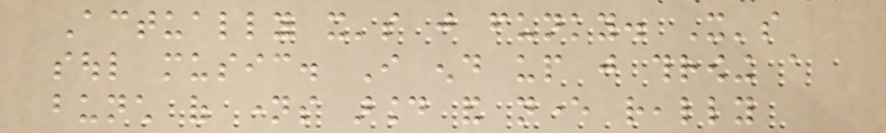Actually it's just funky. It's
soul music. I end up just throwing a
bunch of names around and never really
